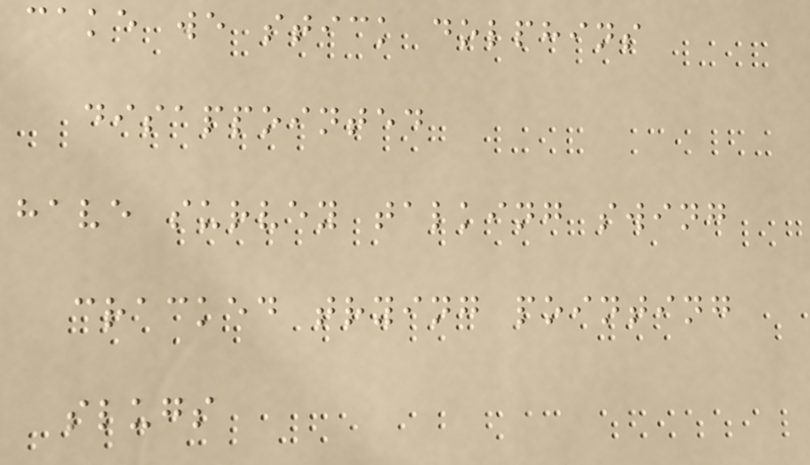cake we stick dolphins
disappointed
have survey talking swing
cracked trying pointing
slugs
